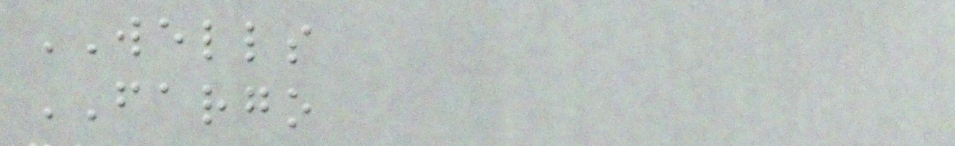WELLS
FARGO
